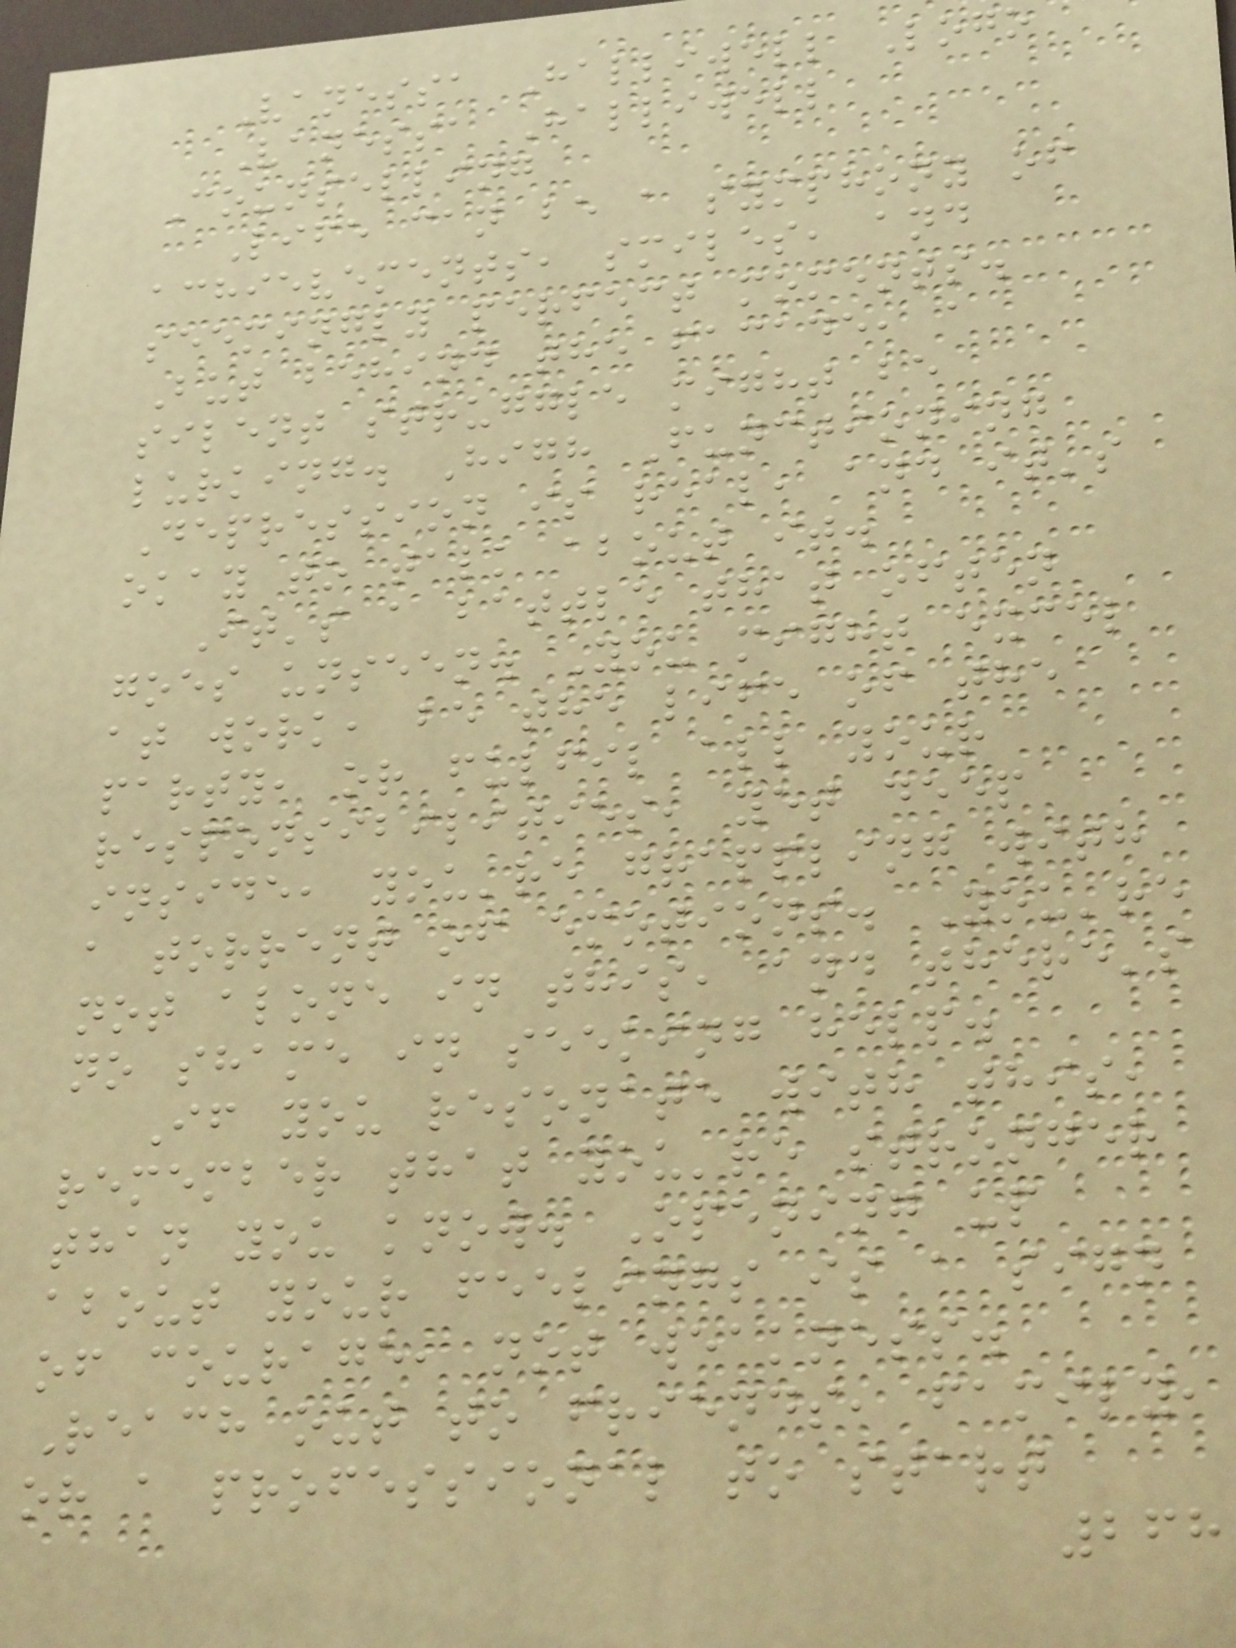Vanessa Halliwell Logo
Vanessa Halliwell
Counselling
Life can be a symphony of
achievements, smiles, and
seemingly perfect moments.
But behind the facade, a
silent struggle might be
lurking. High Functioning
Depression is real, and it's
okay to talk about it.
It's a battle that often
goes unseen. You might excel
at work, be the life of the
party, or fulfil all your
responsibilities, yet deep
inside, you're grappling with
a torrent of emotions. You're
not alone in this, and there's
no shame in seeking help.
If you resonate with this,
remember that you're stronger
than you know. Opening up
about your feelings is a sign
of courage, not weakness.
Reach out to friends, family,
or a professional to start
268
